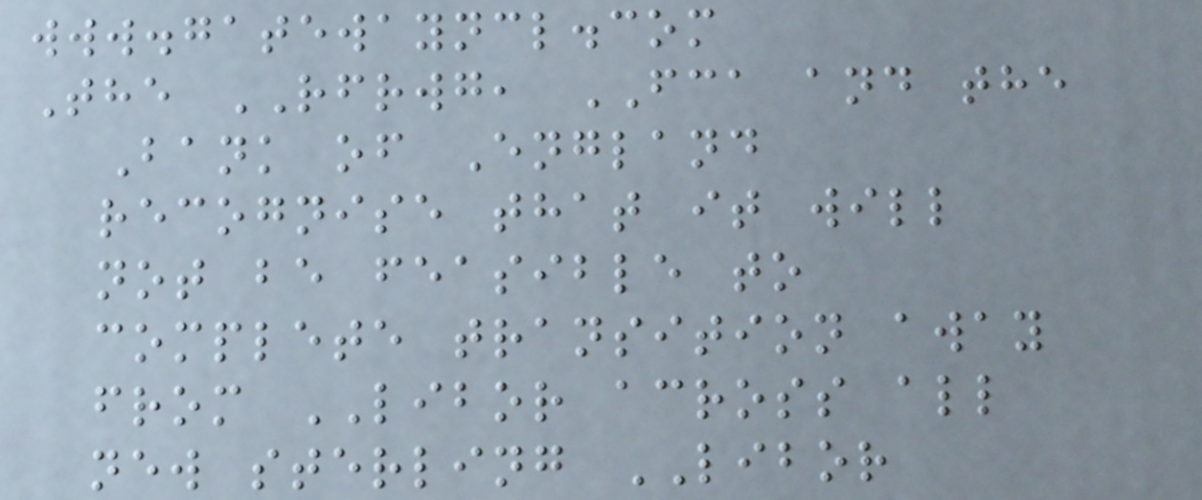www.gatewayncl.com
The RFRWG, FCA and the
Bank of England
recognise that it will
not be feasible to
complete transition away
from LIBOR across all
new sterling LIBOR
